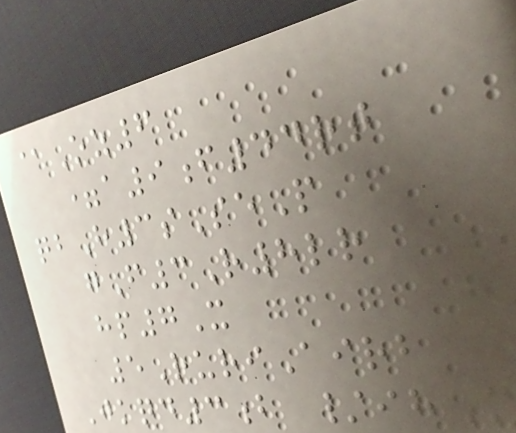@Oz6
=a9f44rt
qbH3sSeP
gF3R8lr
hp7X
5RuriAirb
Jkqd3b /ihM
